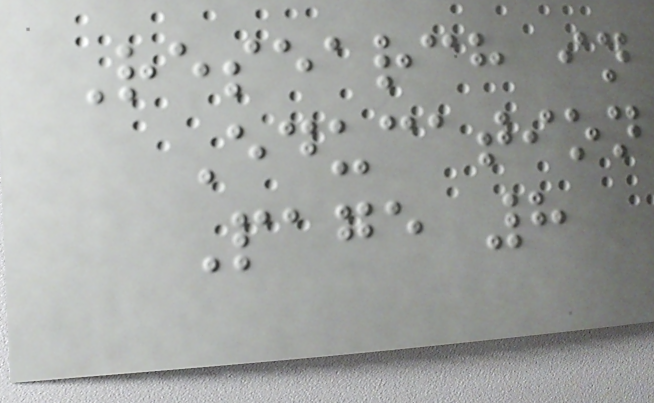Research in
Education
Page 8
